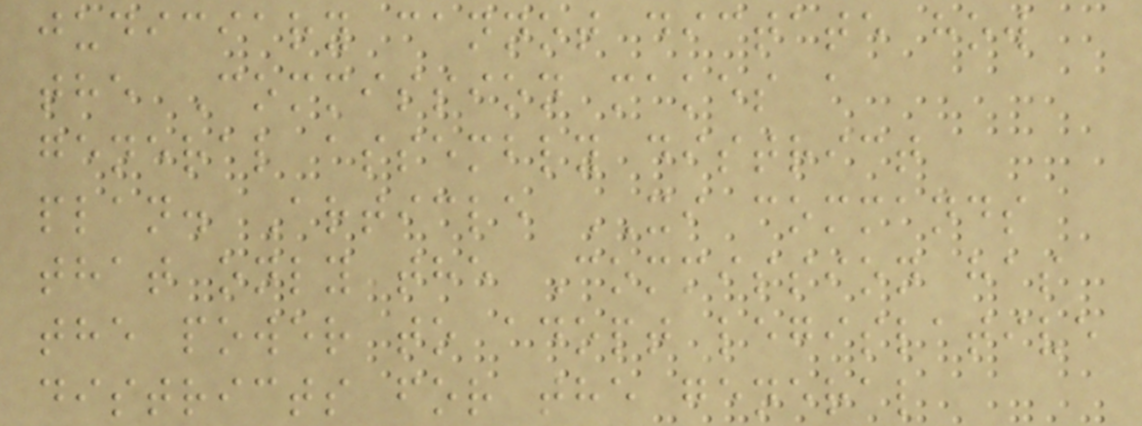judiciary cannot dictate how
the Commission makes a
general assembly district
plan. Article XI commands
that only the Commission has
the power to adopt legislative
districts for the general
